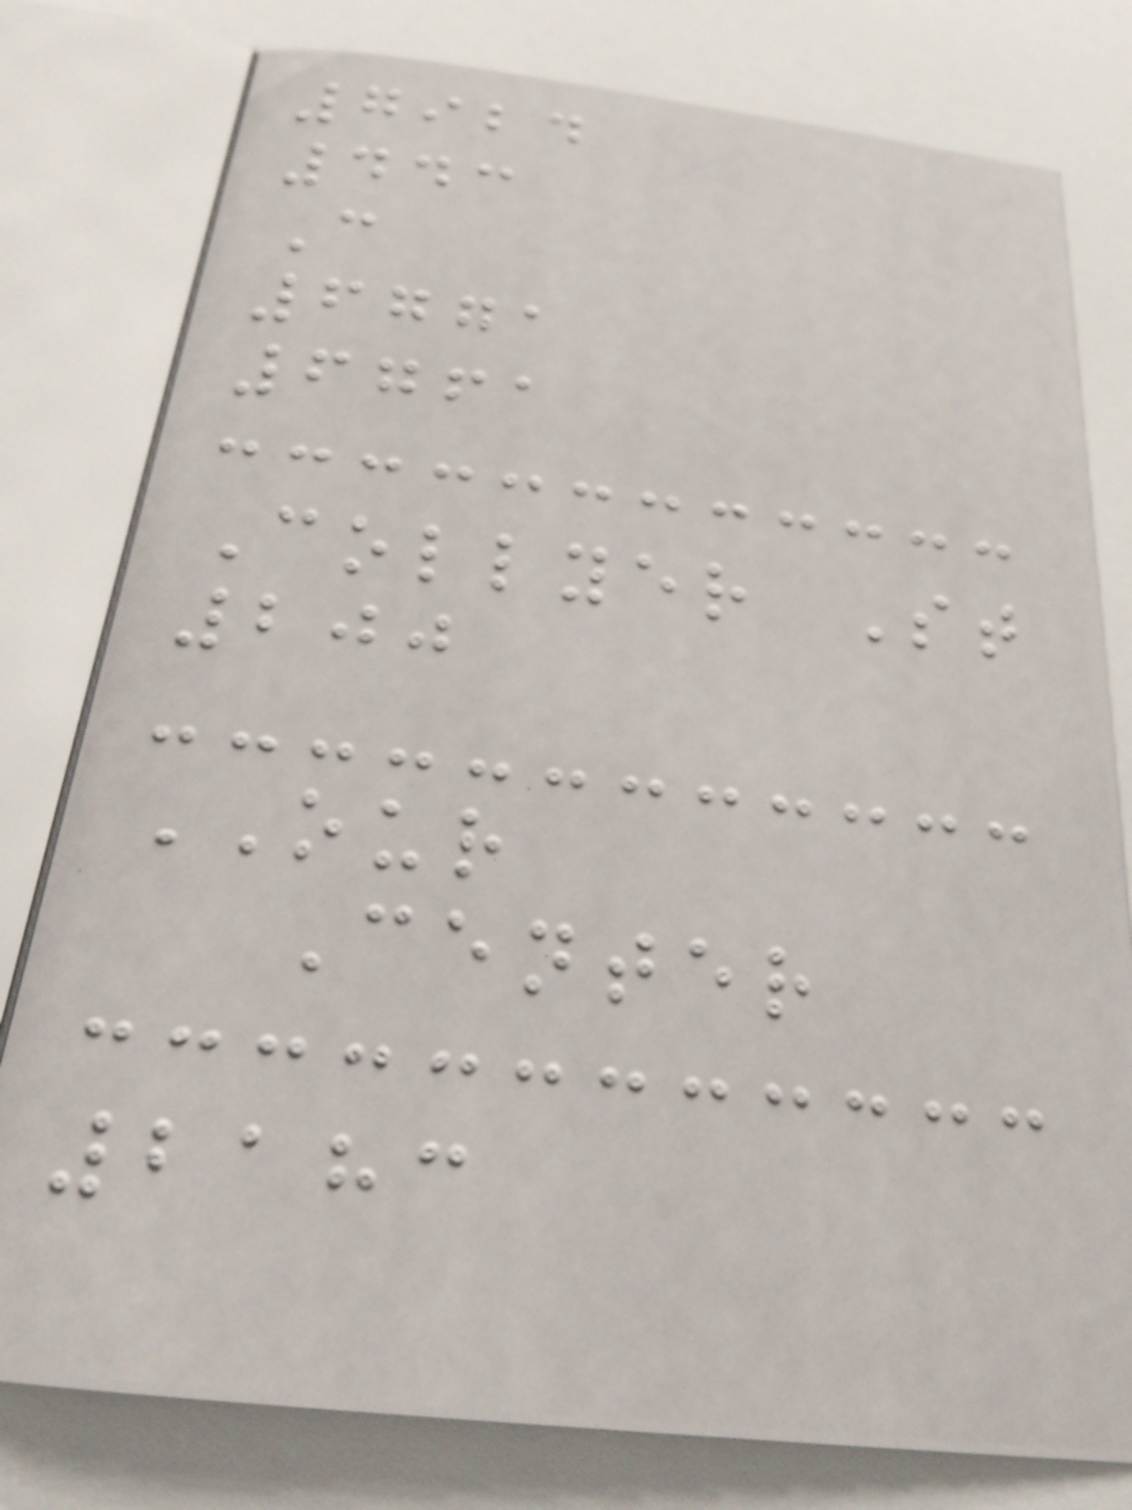7924
443
C
6771
6761
Collyer St
200
OUR
Center
2183
